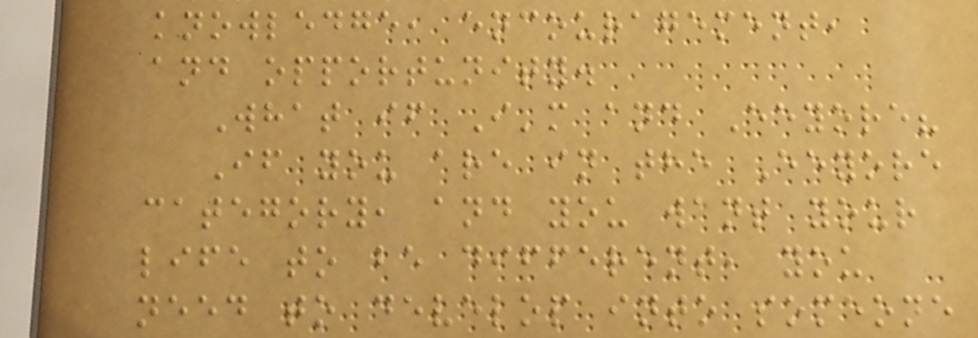knowledge, encouragement,
and opportunity.
What if I'm and Eeyore?
If you are in the Eeyore
category, and you want your
life to be different, you
need to develop into someone
